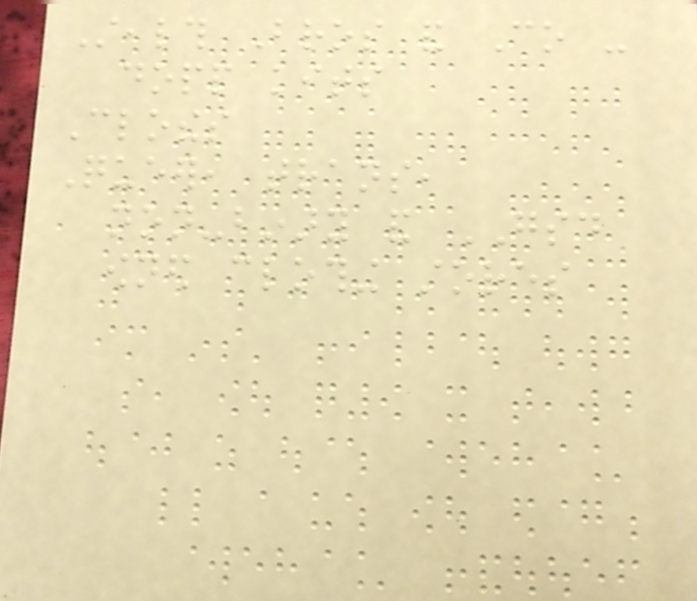Stealth Bros and Co -
dopp kits
Clothes
Queer, trans,
non-binary and GSD
owned clothing stores
